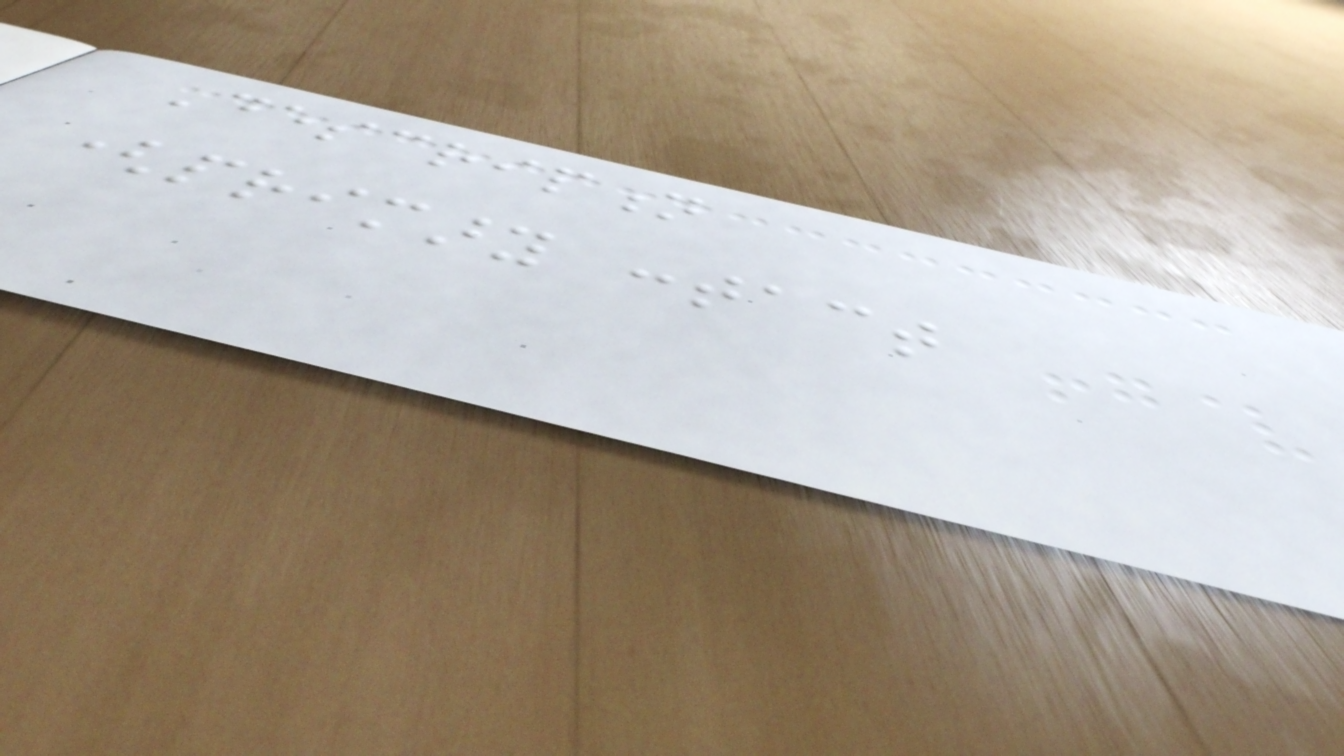Description
(primary contact
